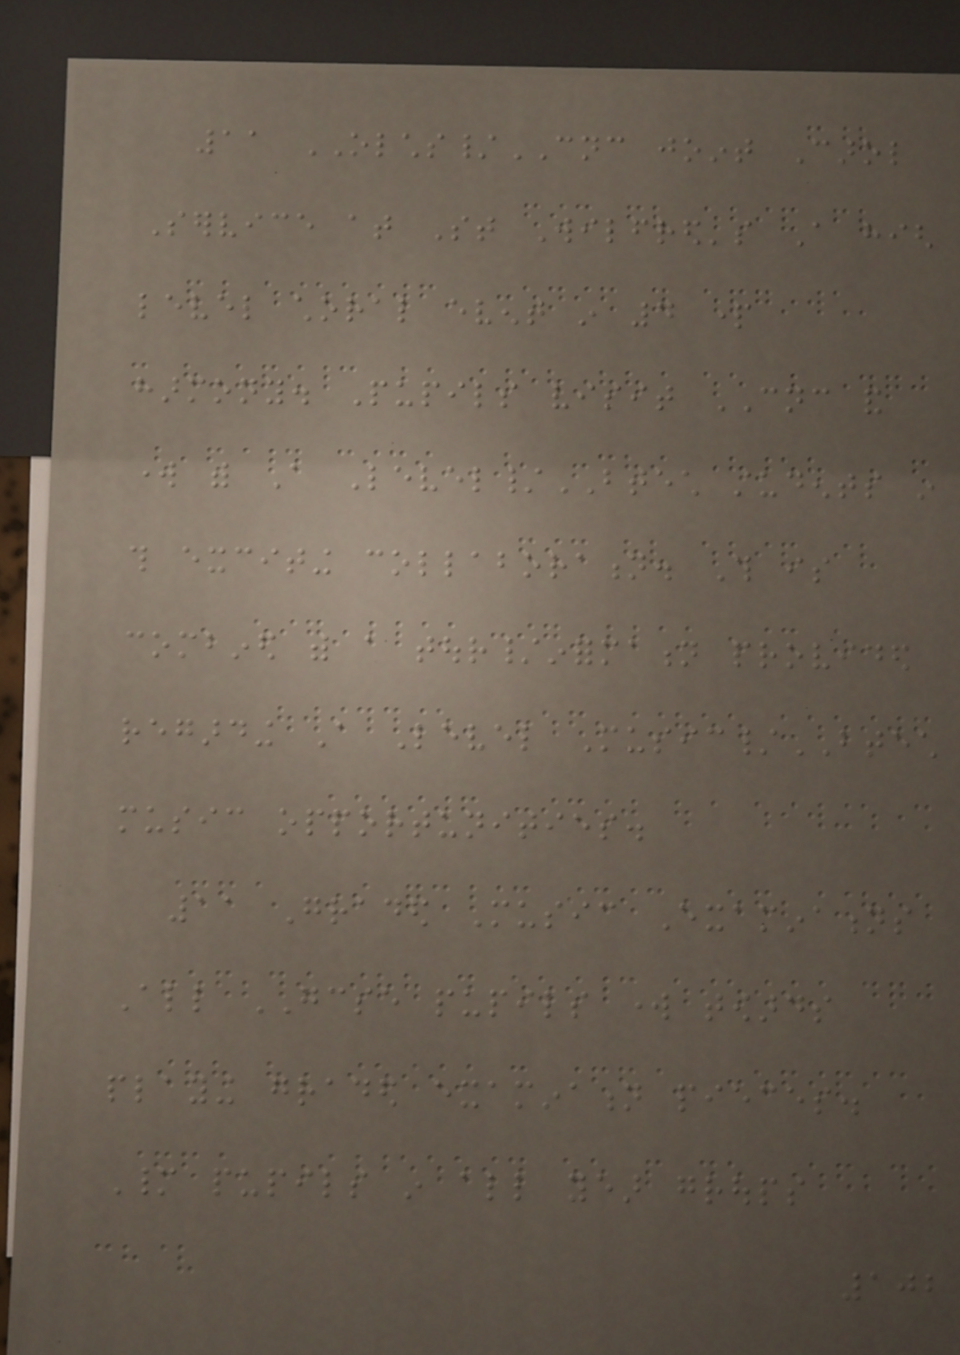11 OLCHS/CNC joint Carol
Service at St Wilfred's A high
level choral event in 4 part
harmony. Pupils visit CNC and
work with A Level/BTECH students in
this exciting collaboration. This is
combined with a tour/information provided
regarding A Level Music/BTECH
music opportunities.
11 Graded Music Examinations
All GCSE pupils work towards
playing graded examination pieces.
Many pupils in all year groups
102
